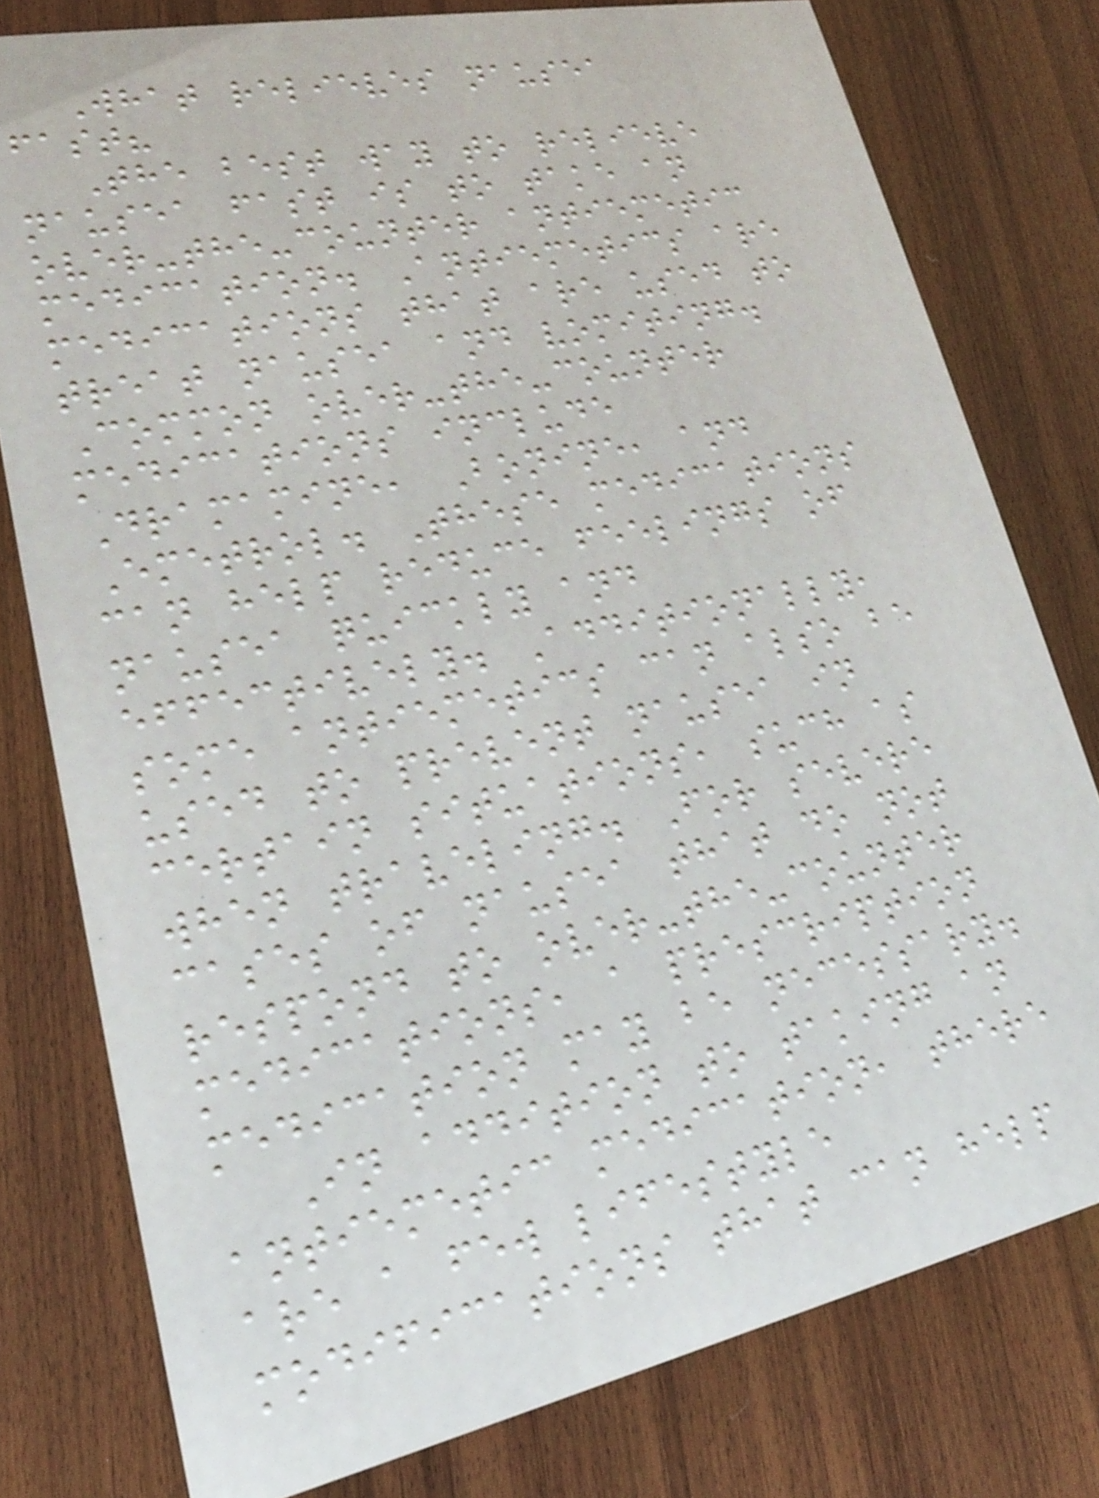What relieves nausea
fast?
The best way to relieve
nausea fast is to take an
over-the-counter antiemetic
medication. Antiemetics are
medications that are used to
treat nausea and vomiting.
Common over-the-counter
medications include
Dramamine, Bonine, and
Emetrol. These medications
can help reduce feelings of
nausea quickly and
effectively. Additionally,
some antiemetics can also be
used to prevent nausea in
certain situations, such as
when traveling. For severe
cases of nausea that do not
respond to over-the-counter
medications, a prescription
medication may be necessary.
In addition to taking an
antiemetic medication, there
are a few lifestyle
modifications that can help
